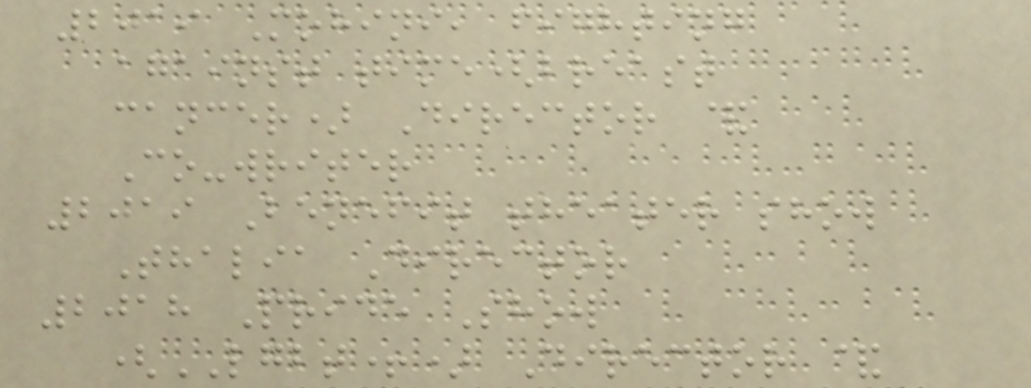2019 Mohini, fighting
against time(breast
cancer) Director &
Co-writer
2019 Benefit theater show
Thalia Director
2018 Pride Show
(LGBT+) Director &
